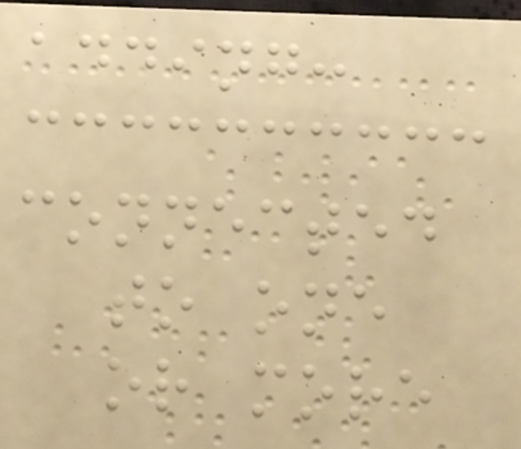adding:
connected
to one
or more
